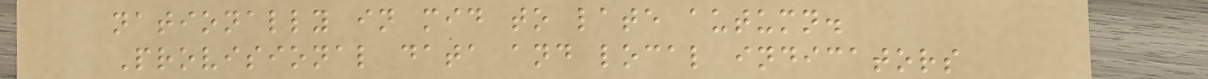nationally in mid to late autumn.
Provisional data and local indicators
